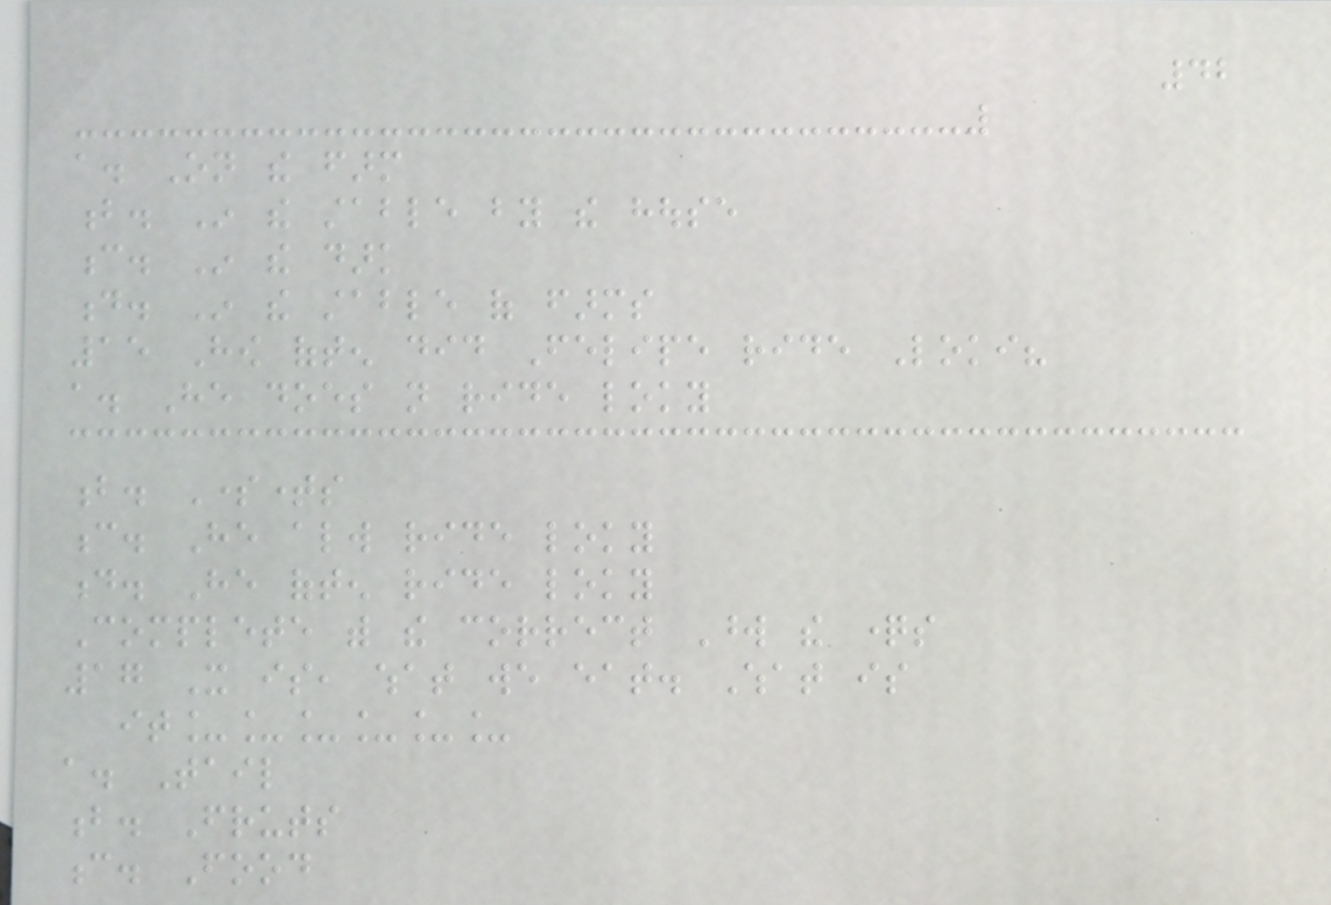42
a. On the farm
b. In the stable by the house
c. In the dark
d. In the stable of farms
15 How often did Felipe ride Loki?
a. He does not ride loky
b. Sometimes
c. He always ride loky
d. He often ride loky
Complete with the correct Word the questions
17 It is, what we eat. What is
it______
a. Tail
b. Fruts
c. Food
